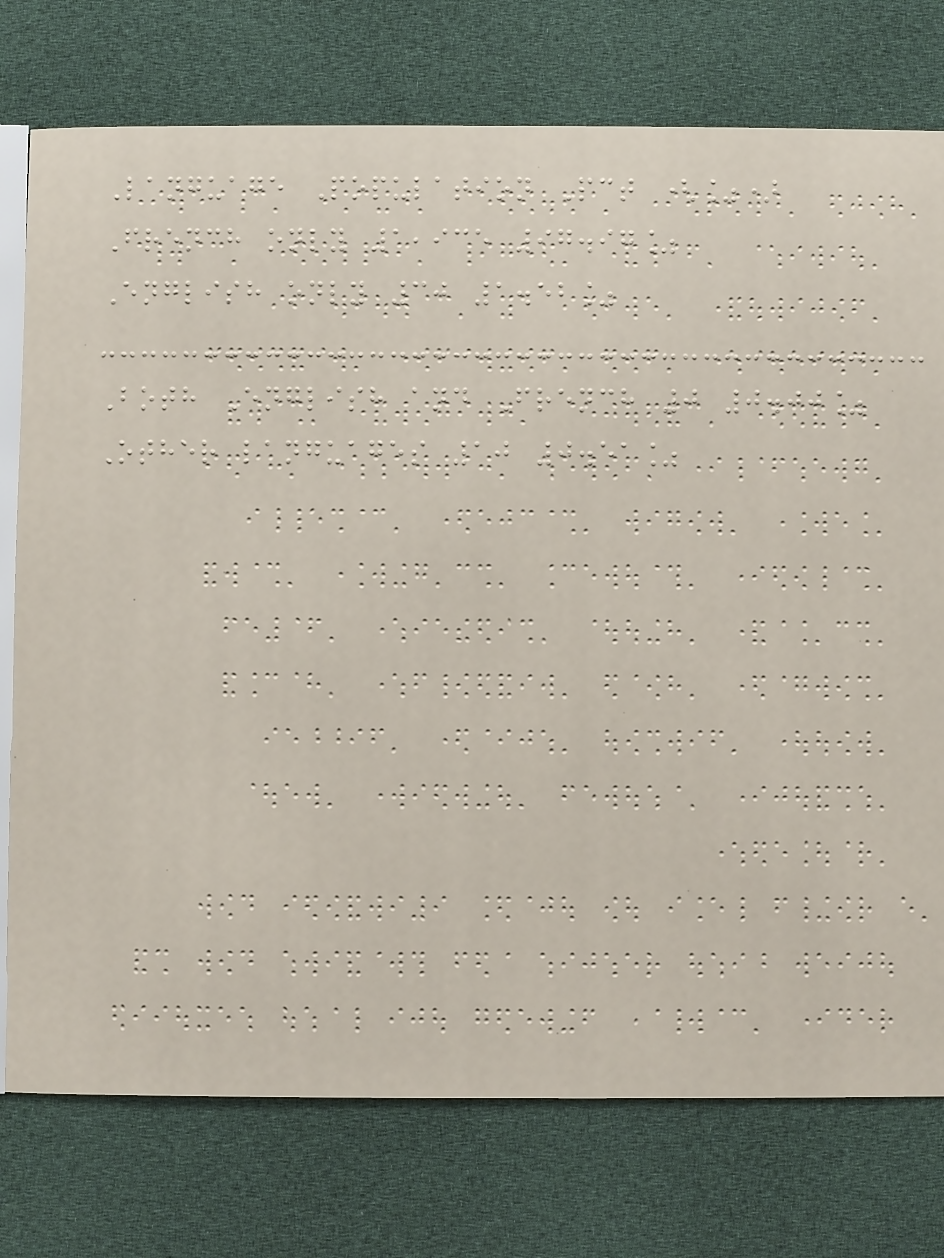Language Population Pct (%)
French only 1,935 97.97%
English only 30 1.52%
Both English and French 0 0.00%
Other languages 10 0.51%
